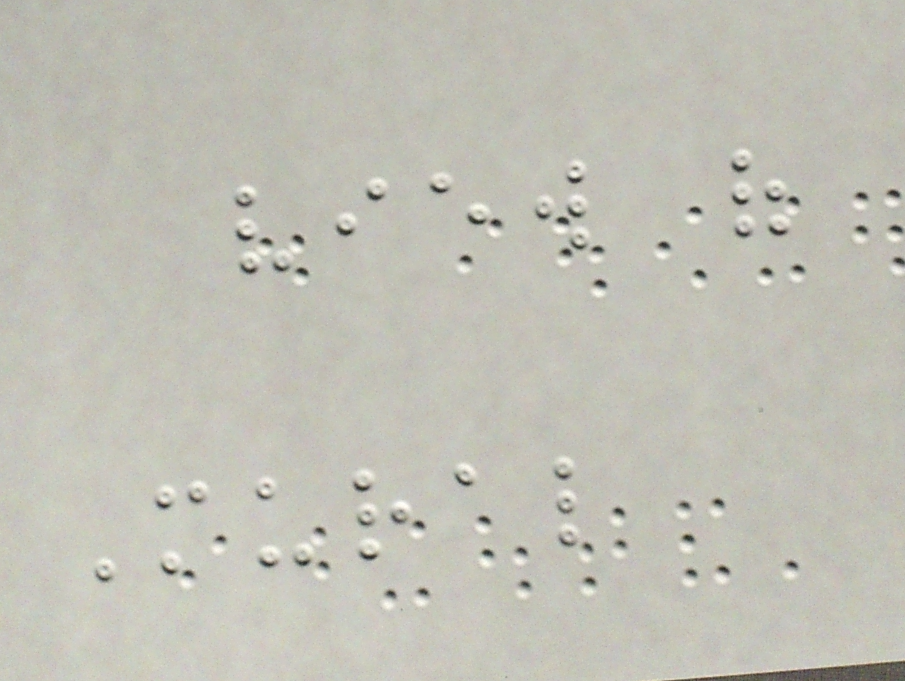view of
Mural
